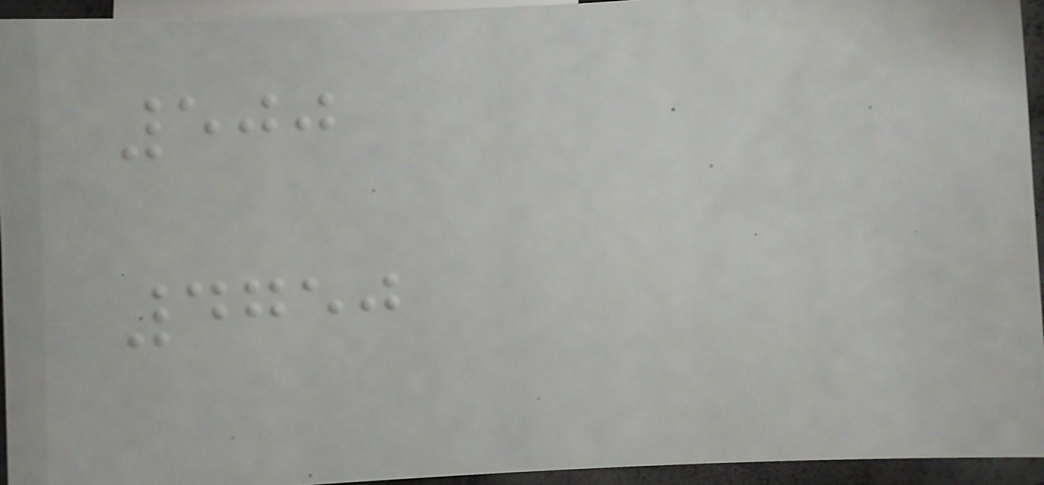500
4750
